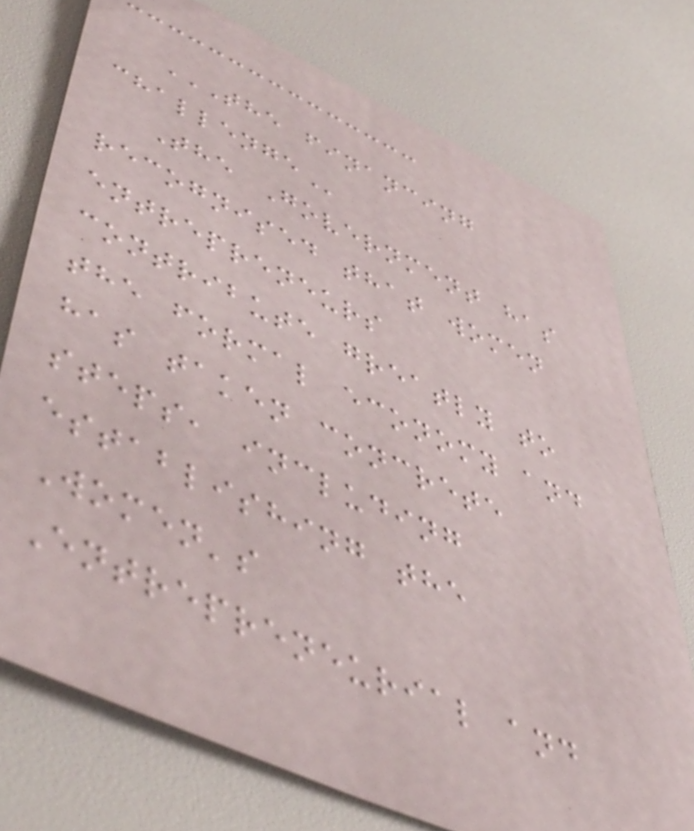THE FINANCING
CHALLENGE
The Government has
recognised that women
entrepreneurs
contribute greatly to
the formal economy and
has taken concrete
steps, including
establishing the
Women's
Entrepreneurial and
